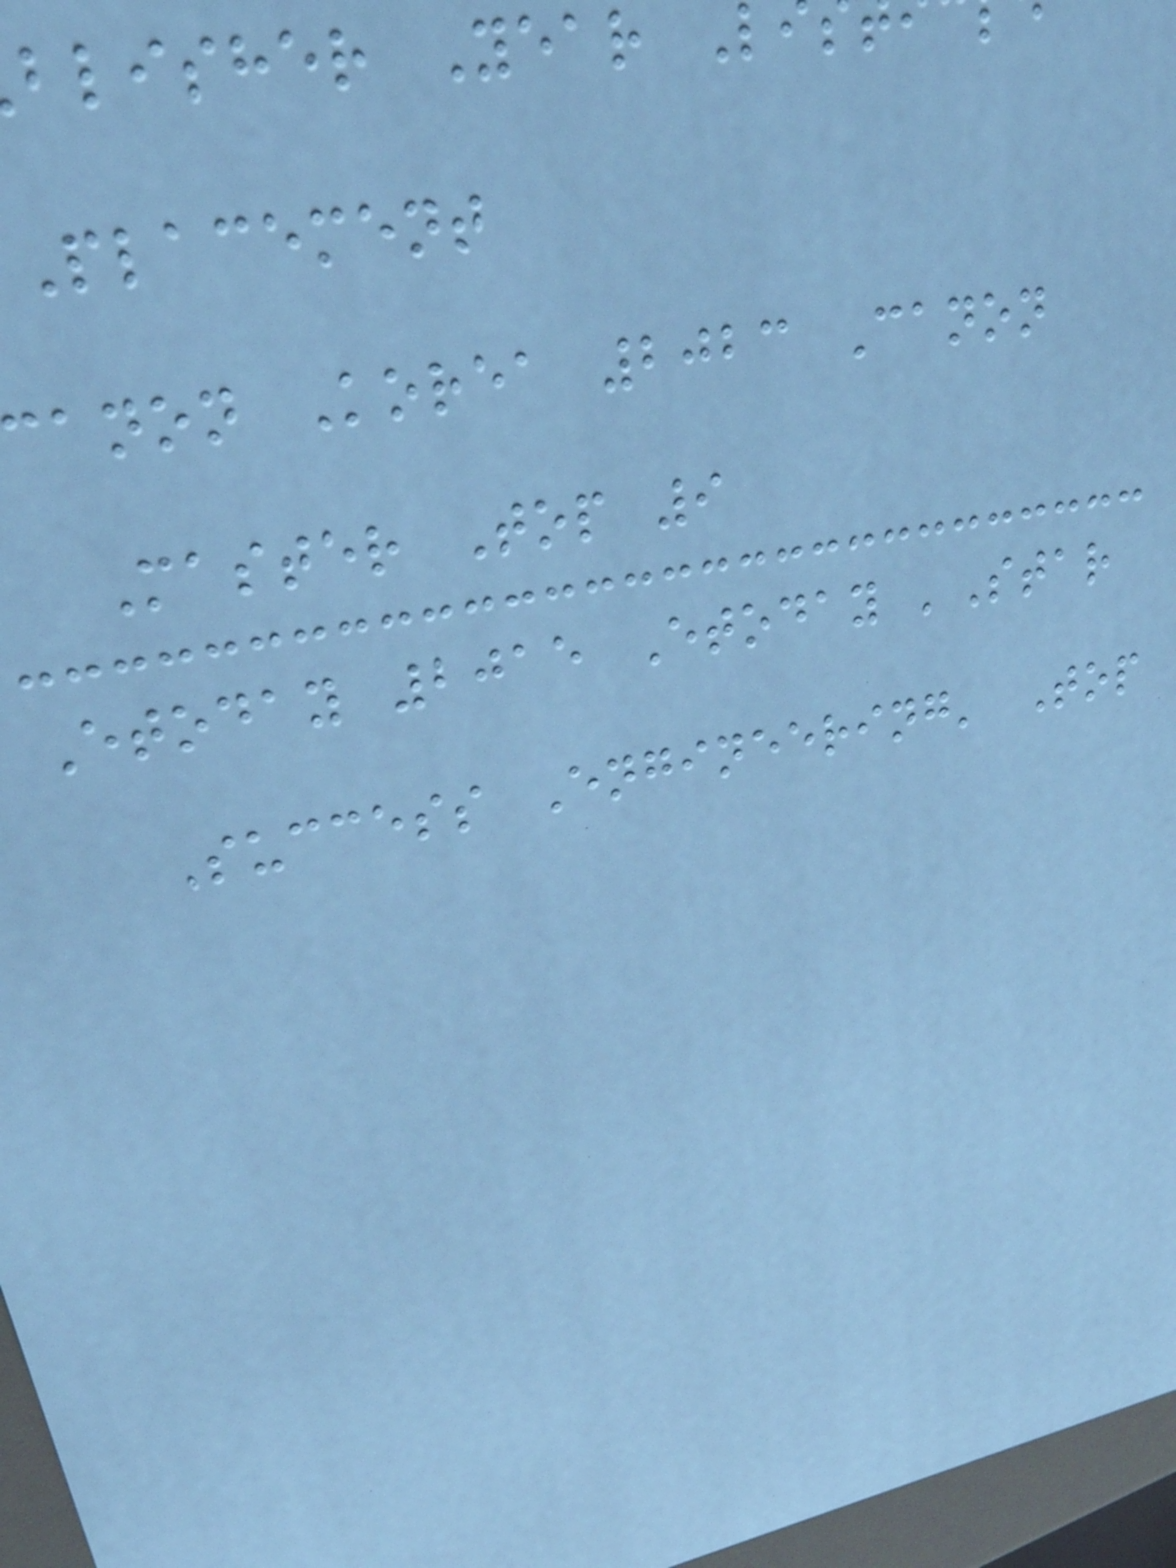blisher Year L
Placement
anon Korea 2023 Canon
Master Top 9
Etoday 2015 Etoday 'Star
Success Engineering' Top
